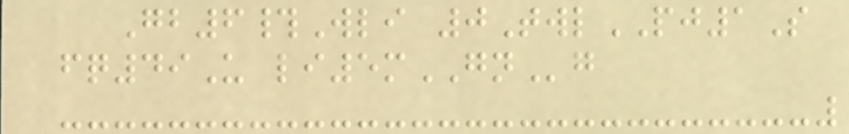Gb6#Wli 0TwlPJ1S
fq49U li5mGNg
